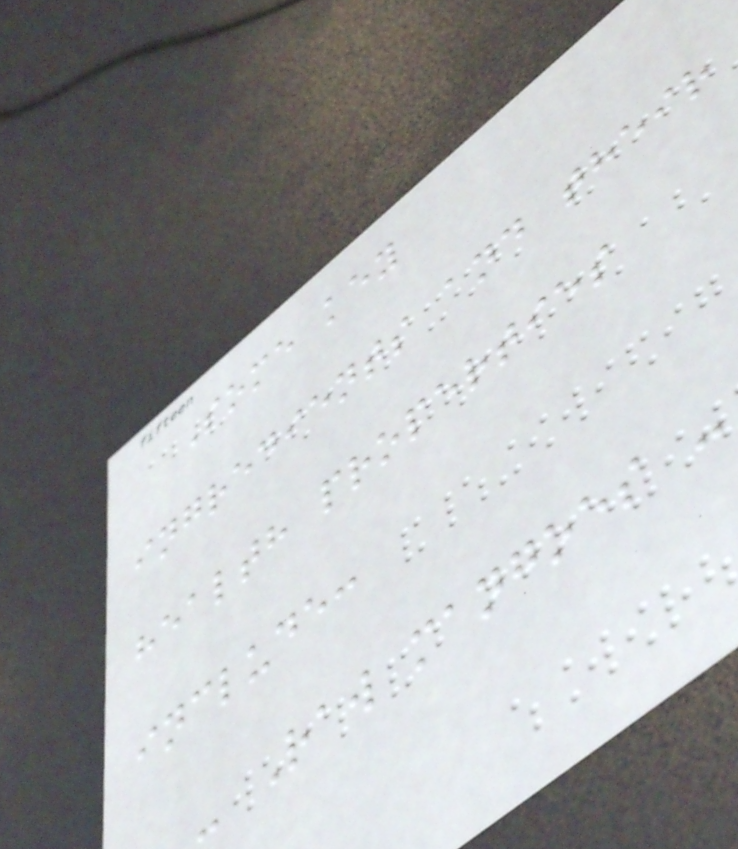Some key
ingredients and their
health properties
include:
- Raw mangoes -
